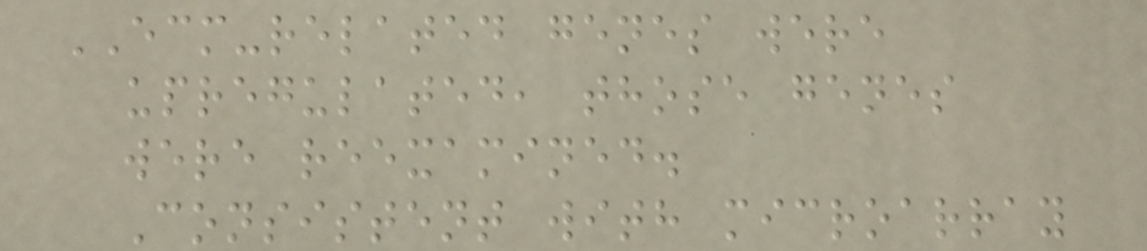ECM-related genes were
upregulated, those genes
were reexamined.
Consistent with microarray
